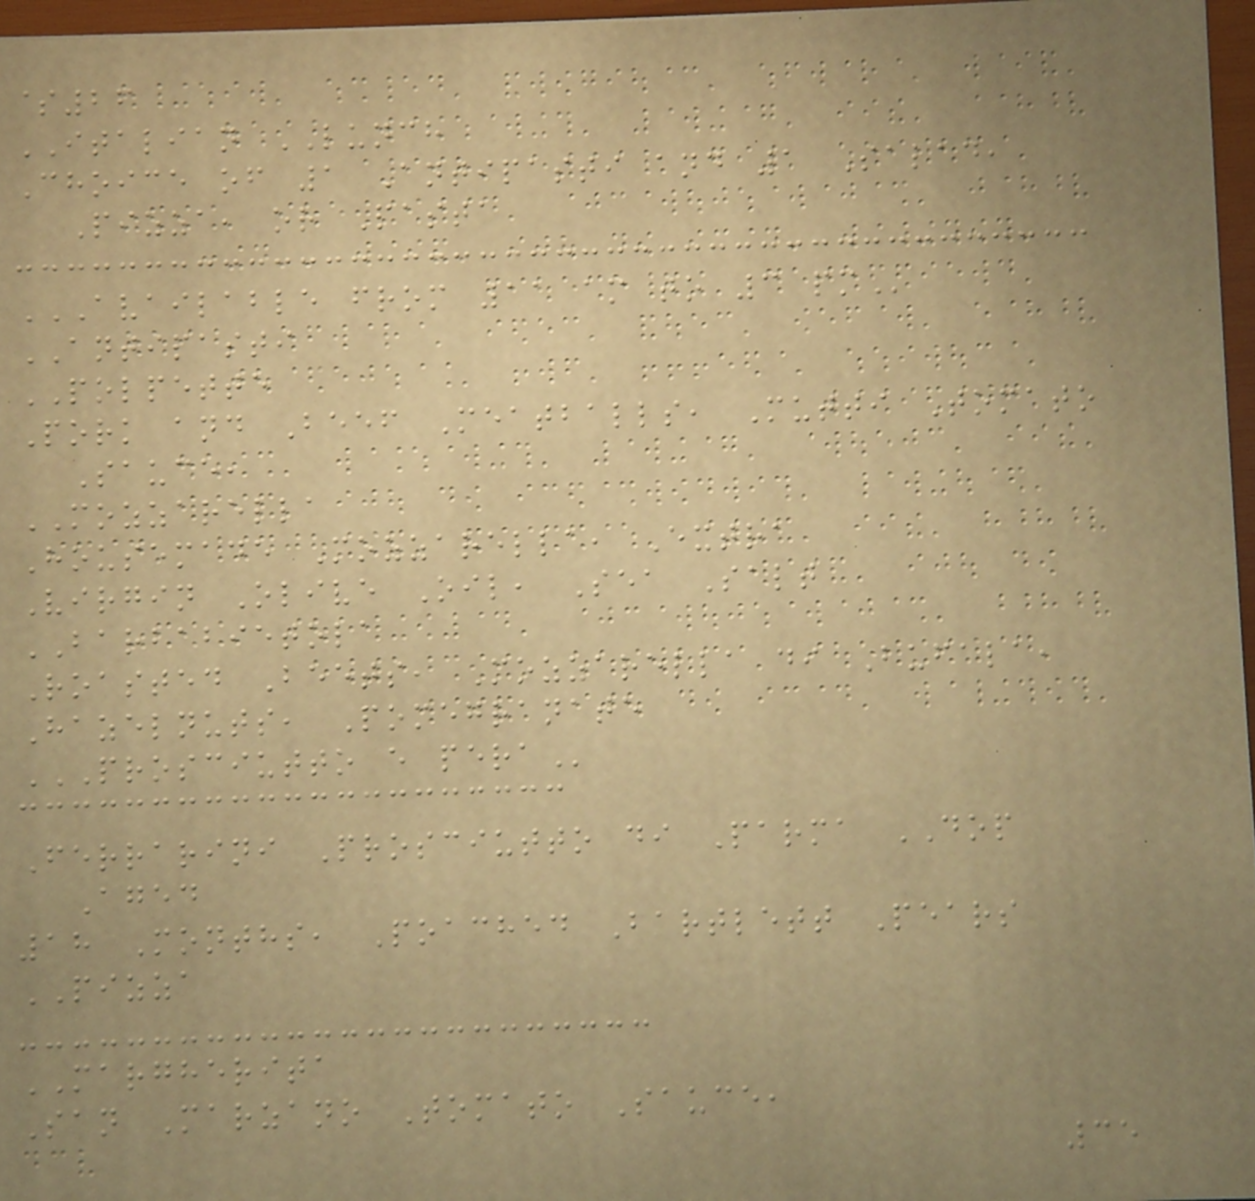$26
ITALIAN LUNCH
Choice of 1 Antipasti and 1 Salad,
Pizza, or Pasta
AVAILABLE FROM 11 AM TO 3 PM
ANTIPASTI
POLPETTE
Pork and Beef Meatballs, Mutti Tomato
Sauce,
MOZZARELLA
Housemade Mozzarella, Extra
Virgin Olive Oil, Sea Salt
BARBABIETOLA
Roasted Beets, Mozzarella di Bufala,
Hazelnuts, Pomegranate
PROSCIUTTO E PERA
Ferrarini Prosciutto di Parma DOP
Aged
18 Months, Poached Bartlett Pears
PIZZA
MARGHERITA
San Marzano Tomato Sauce,
35
